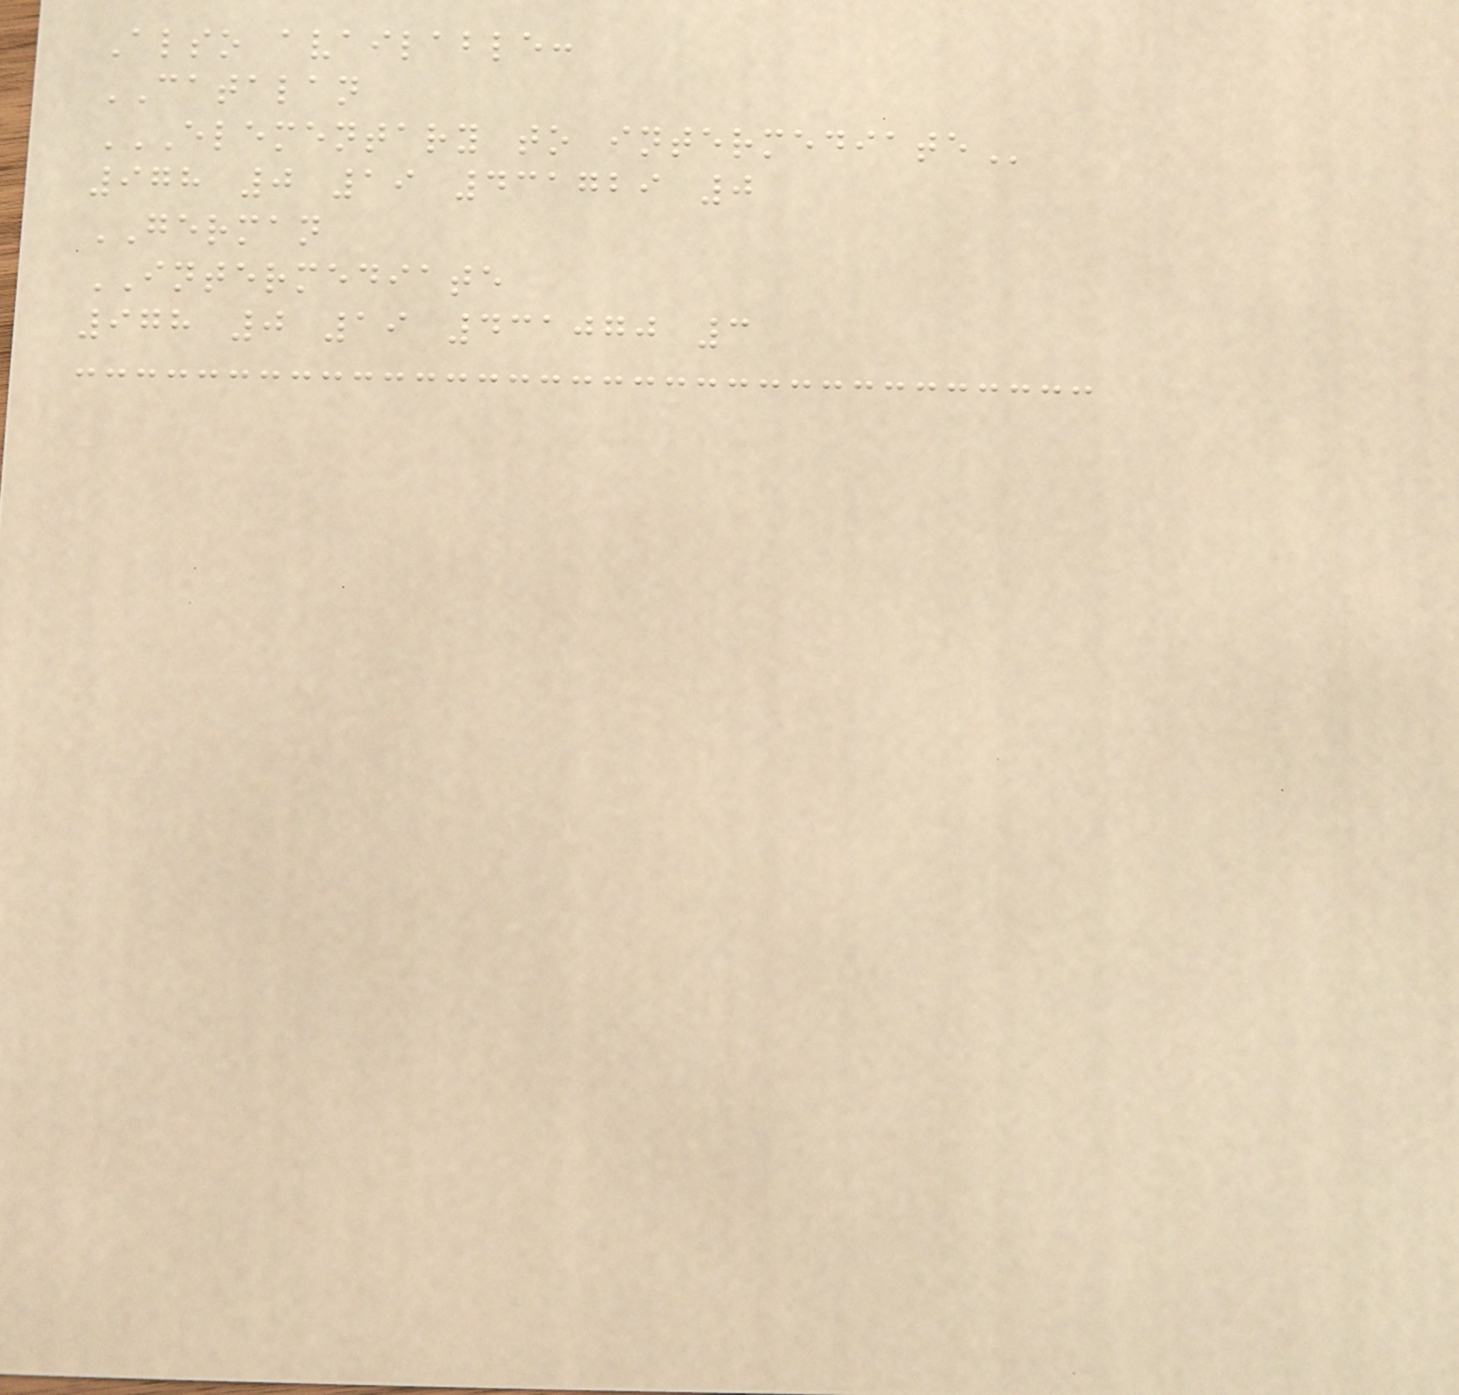Also available:
CATALAN
ELEMENTARY TO INTERMEDIATE
978 0 19 431729 0
GERMAN
INTERMEDIATE
978 0 19 431070 3
